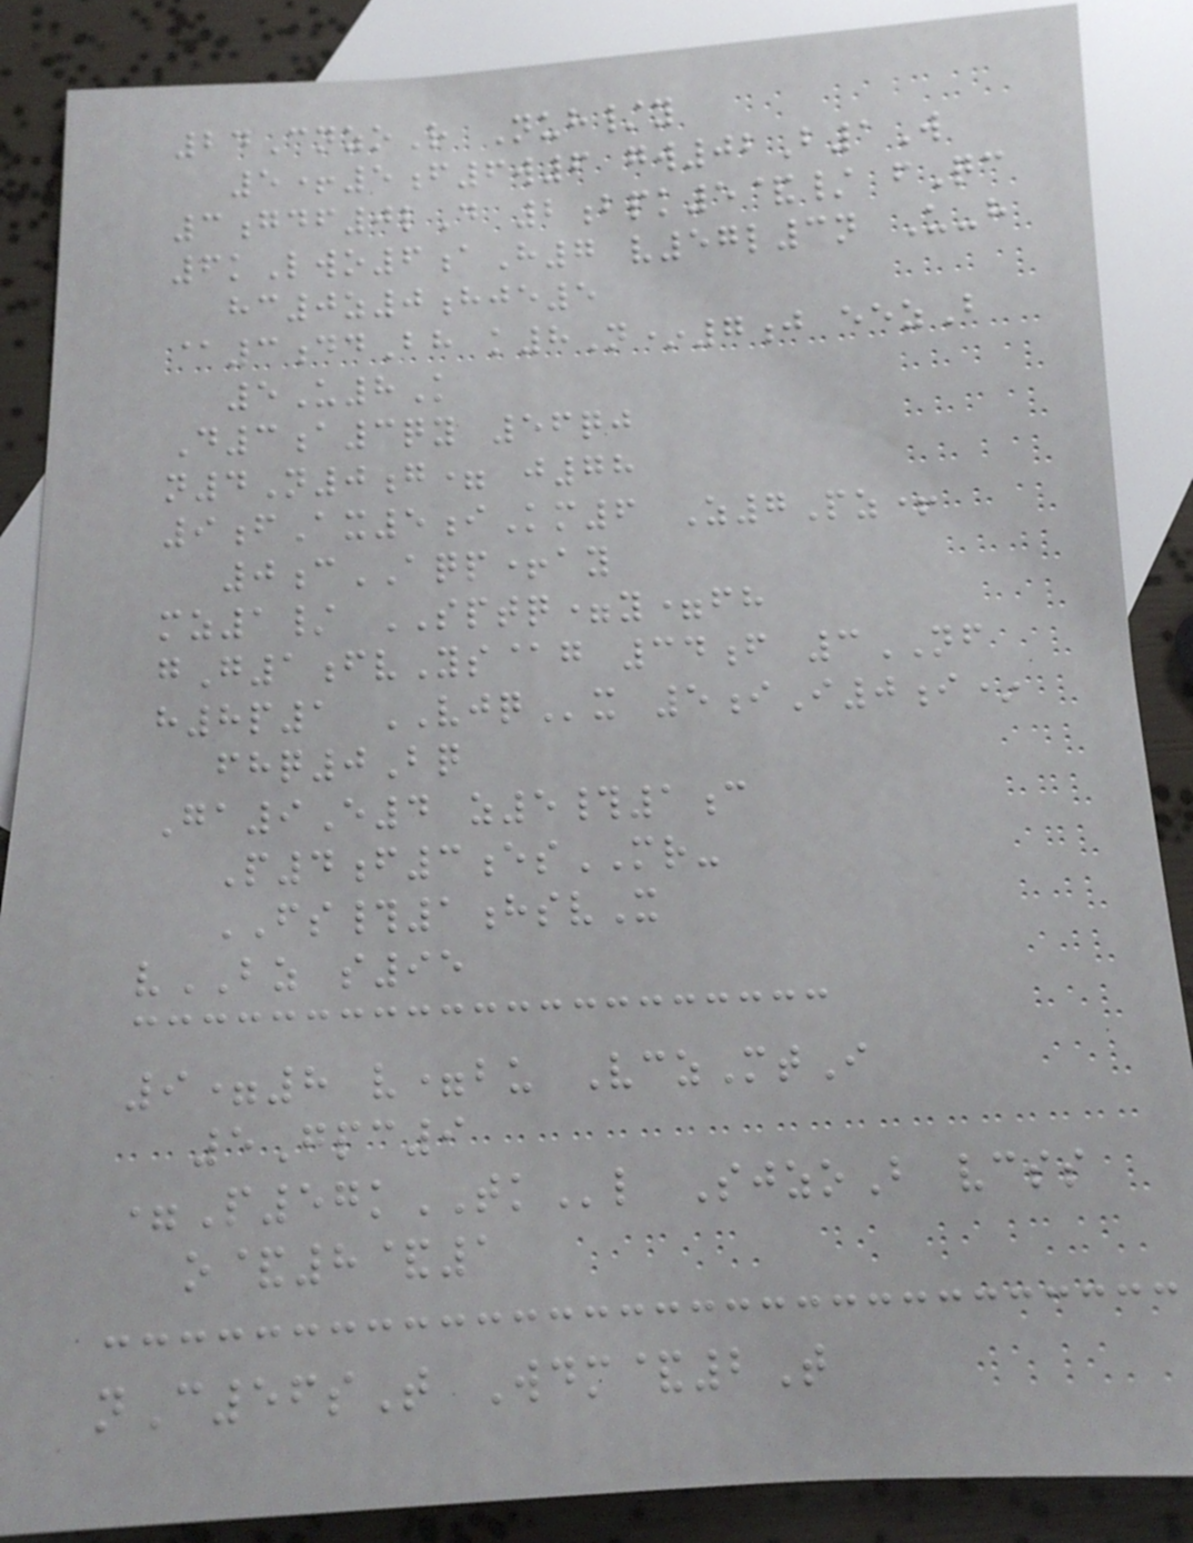24CnzoR Nuh/y
5+5f6w6 gw02B1W
3gdf0lD 2bpk5&/ fQc
6kLwo6aH7 v57l3n U-h
hc0z0hje5
@3ddBh k8N*7j eezB
5U8K
D3a3qy 56qj
n4N0g= j78
9fAx5iKm6 Z7Pz+
0cAQP+ay
mz1/ SPTQ=y=fh
gG1fvYs@g 34f 3NF
h8p1 VJQx 5iI0i*
fhq0Bq
Ga9E4 z5#1c
P4f3esMR-
FS#1hsvX
vBZ s95
9=8 v=bu VczMtI
5Gpc9
=P57kTKl SjzoB vcss
o&8&1
nC56sT Wdm&2T
